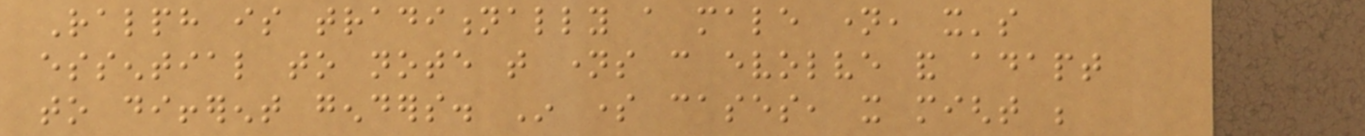Ralph is traditionally a male name, it's
essential to note that names can evolve and adapt
to different genders. In some cases, it might be
